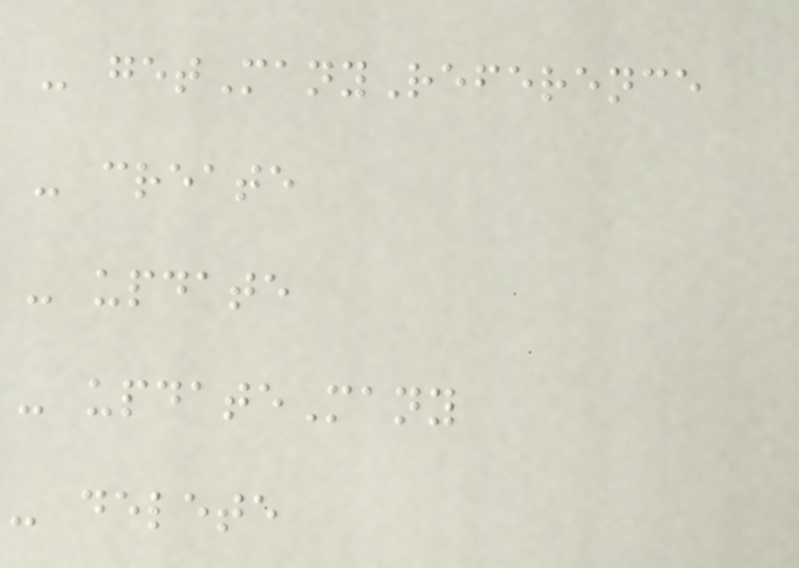- getManyReference
- create
- update
- updateMany
- delete
